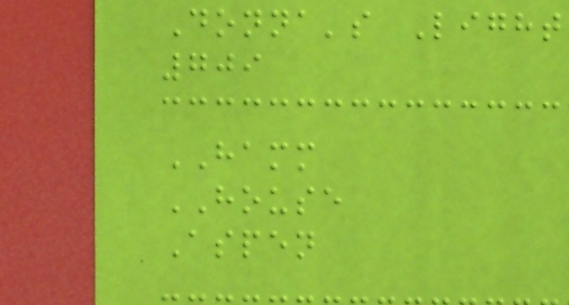Donna's Light
709
HAMM
HOUSE
Aspen
